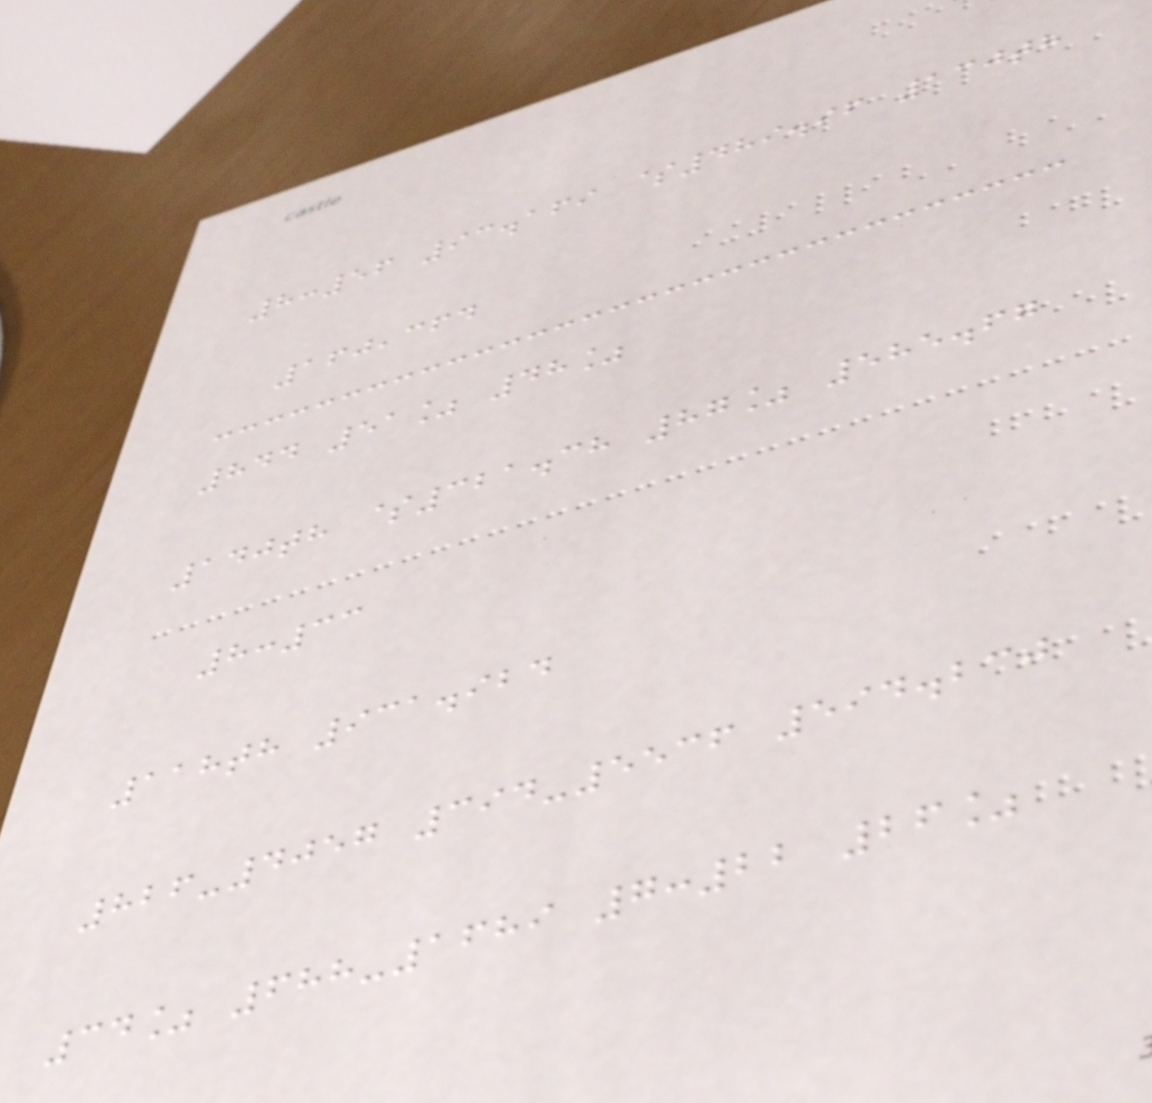8:56 93.169 $489.96 130th
160,364
844 51% 48%
140th $321.38 87% 585.67
8:33
118th 931.924
826-4057 394-5536 594.230
34% 688-1689 7:22 26%
